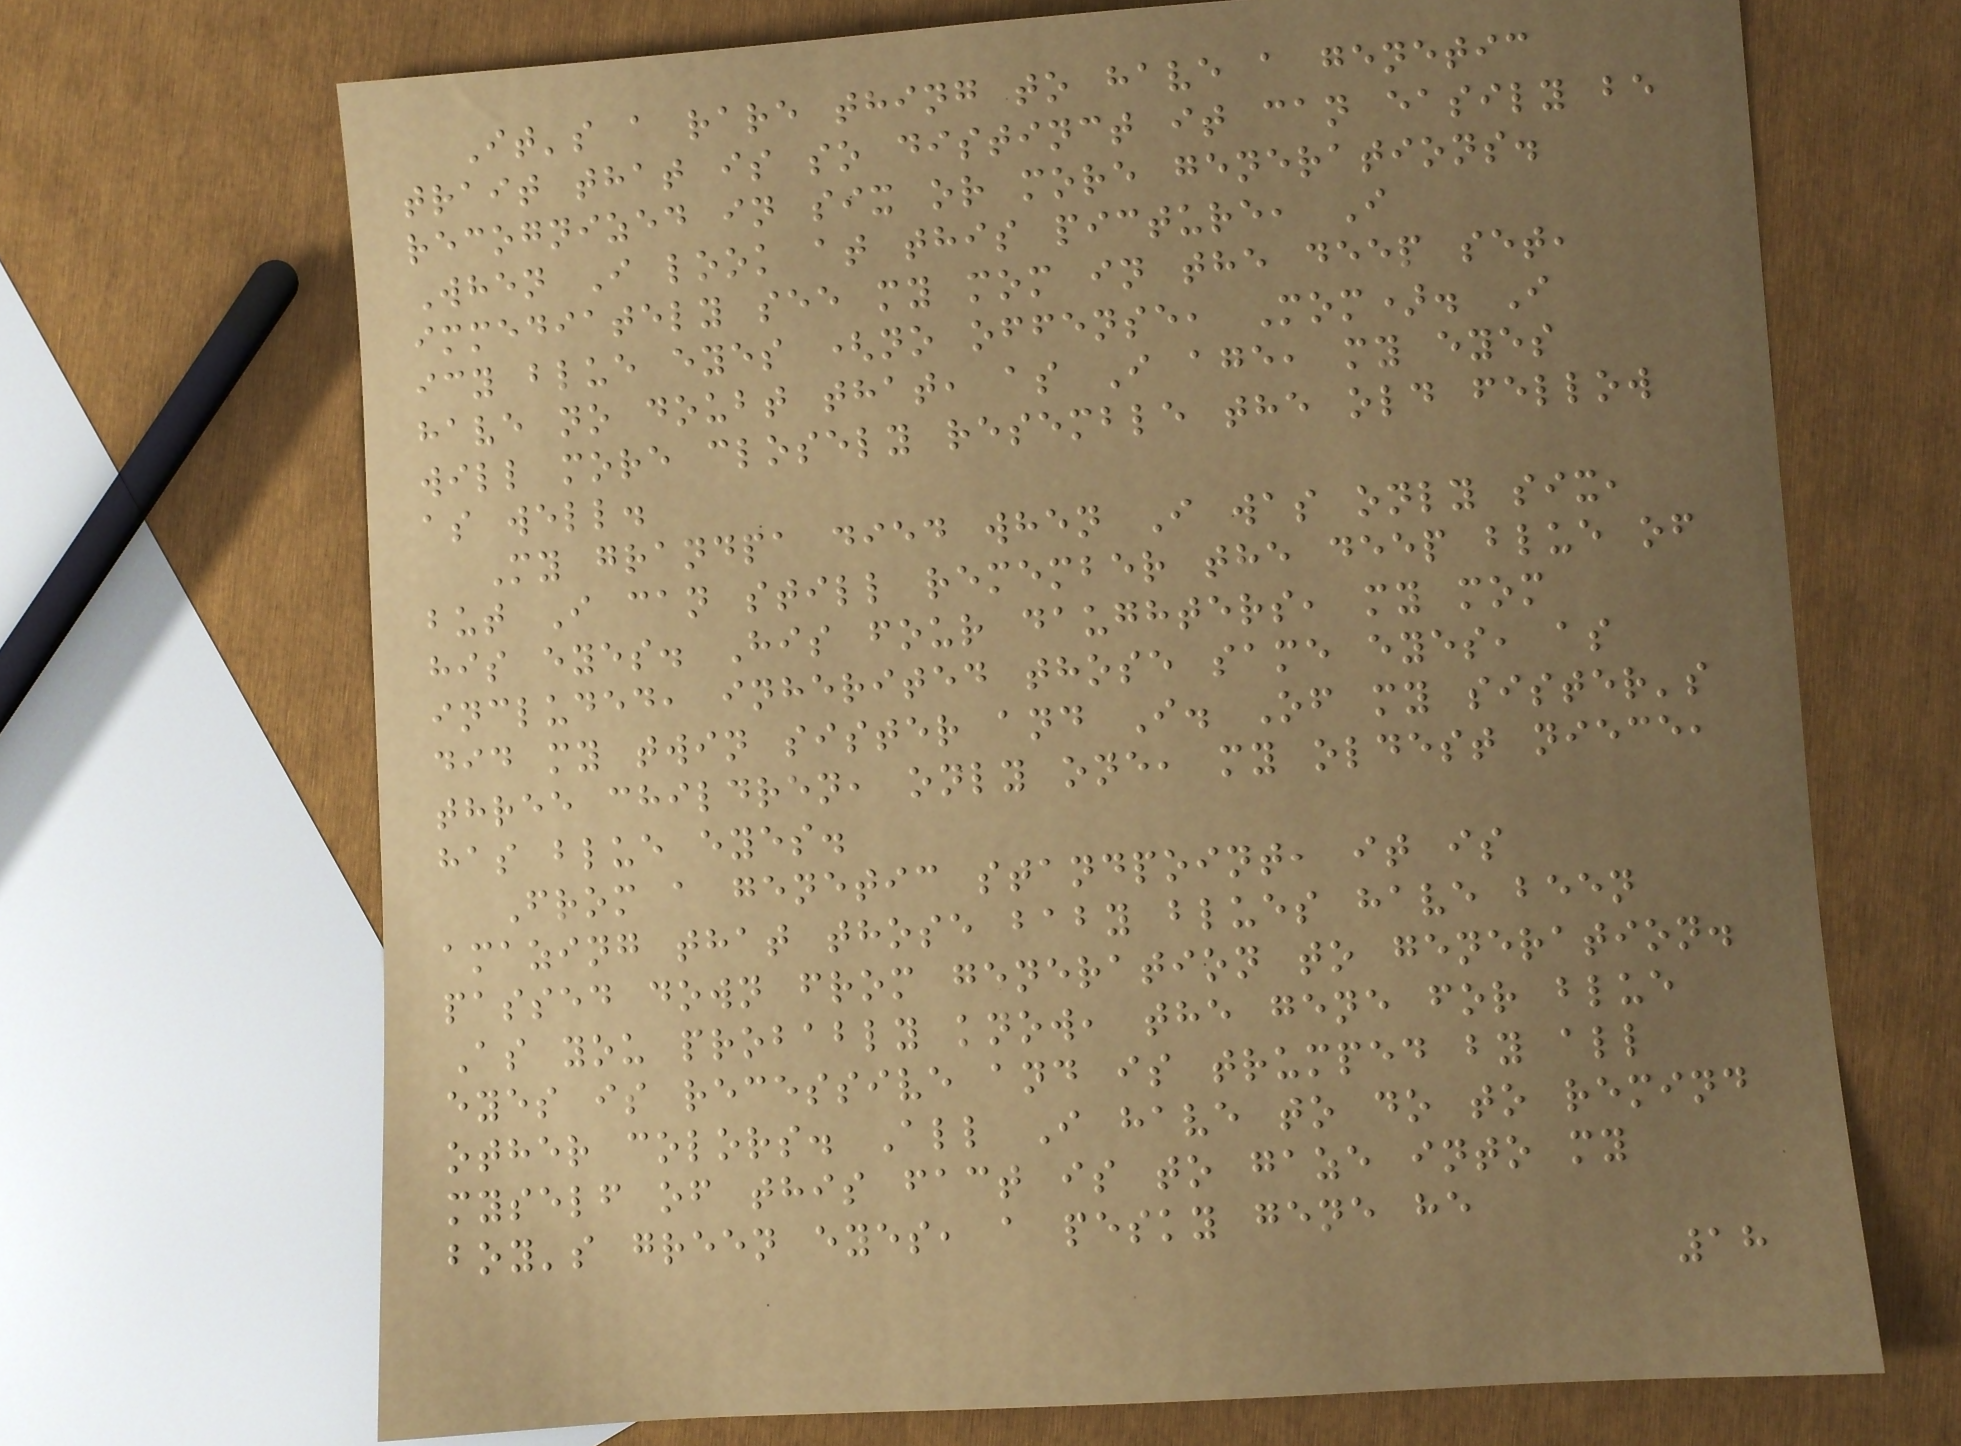It's a rare thing to have a genetic
trait that is so distinct it can easily be
recognized in six or more generations.
When I look at this picture, I
immediately see my mom in the deep set,
icy blue eyes (no offense, Mom). I
have no doubt that, as I age, my eyes
will more closely resemble the old fellow
as well.
My grandpa died when I was only six,
but I can still remember the deep blue of
his eyes. His four daughters, my mom
included, inherited those same eyes, as
did my twin sister and I. Of my sister's
three children, only one, my oldest niece,
has blue eyes.
From a genetic standpoint, it is
amazing that those baby blues have been
passed down from generation to generation.
As you probably know, the gene for blue
eyes is recessive and is trumped by all
other colors. All I have to do to remind
myself of this fact is to gaze into my
boy's green eyes, a pesky gene he
18
